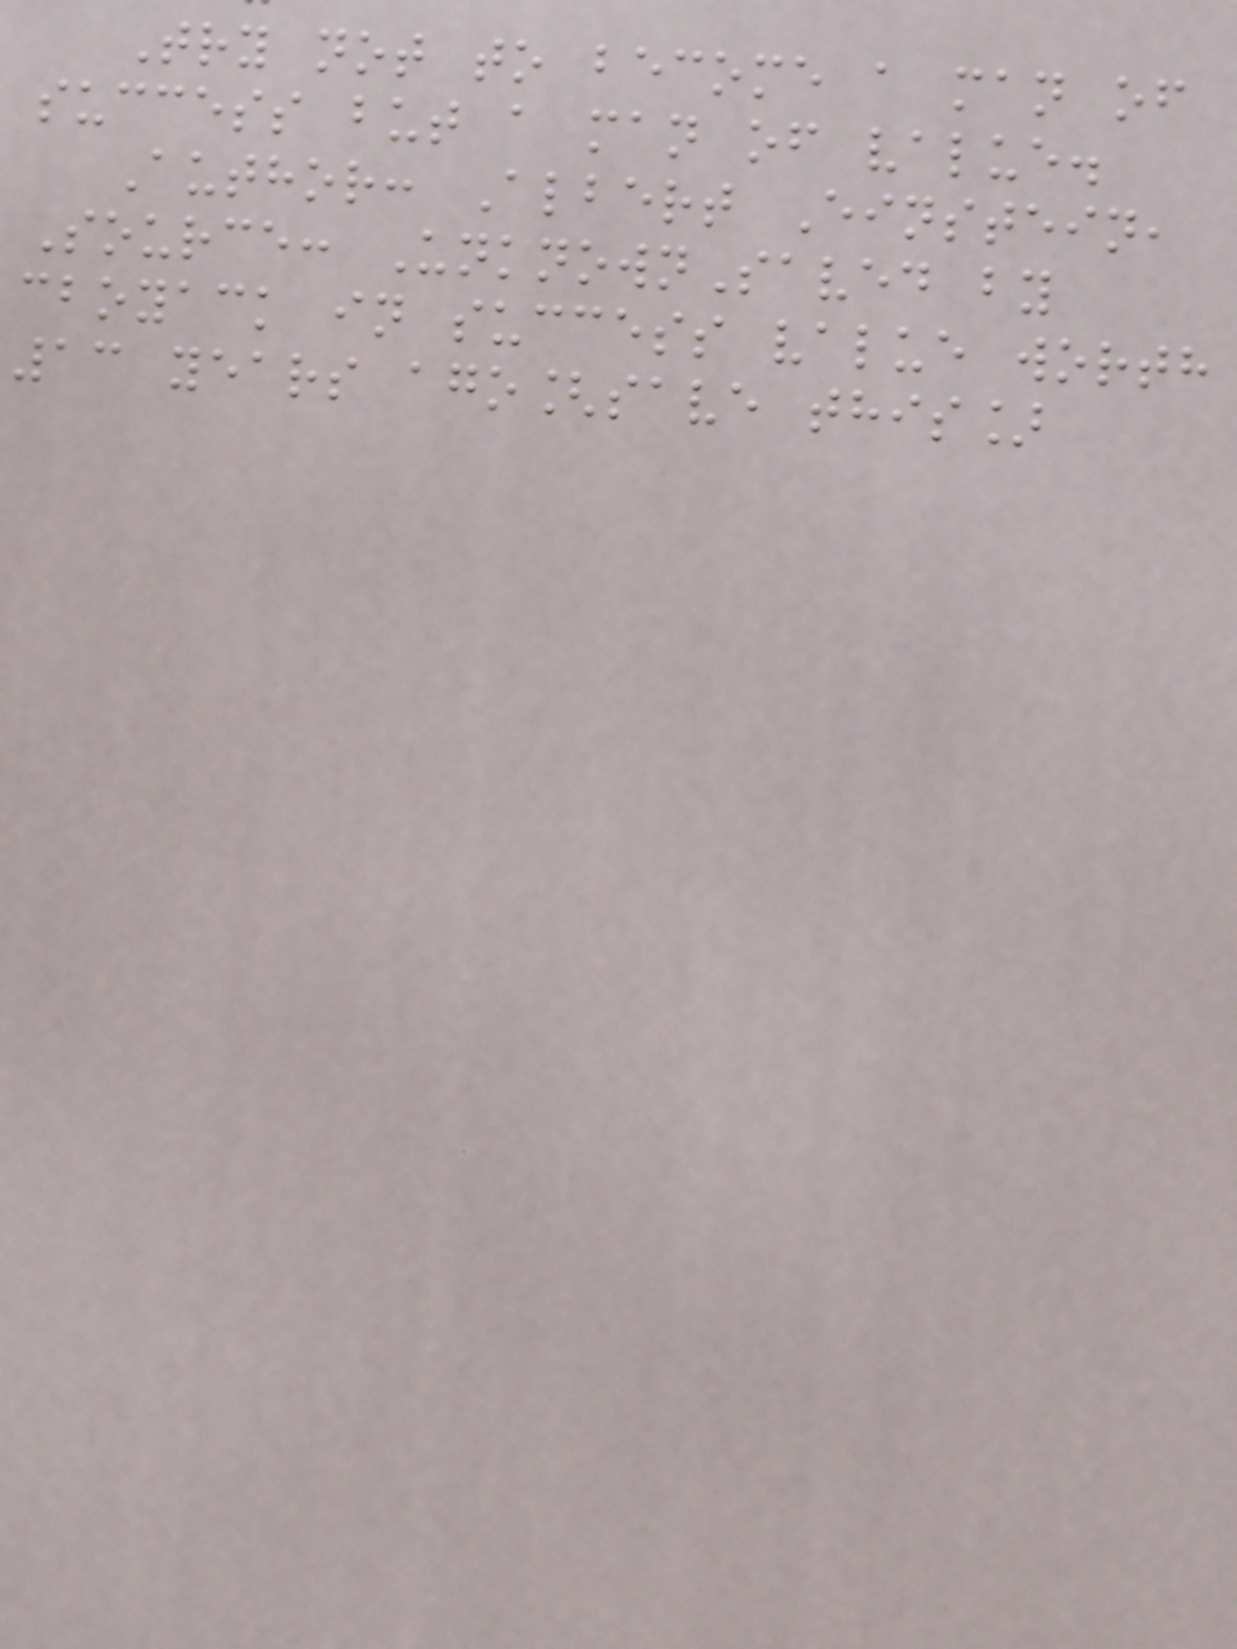Try not to become a man of
success but a man of value.
Author: Albert Einstein,
Source: UnknownSaved by
cboyack in success value worth
13 years ago[save this]
